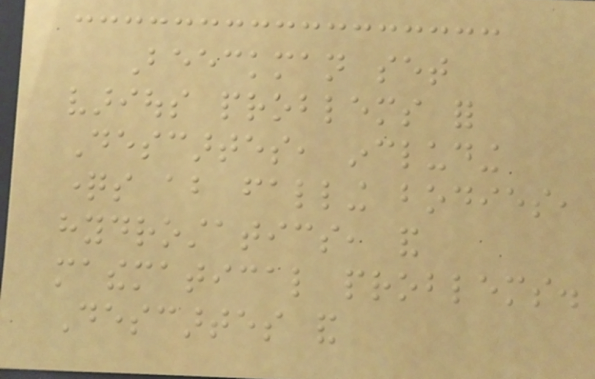Beeckman set
various problems for
Descartes, including
questions about falling bodies,
hydrostatics, and
mathematical problems.
Descartes and
